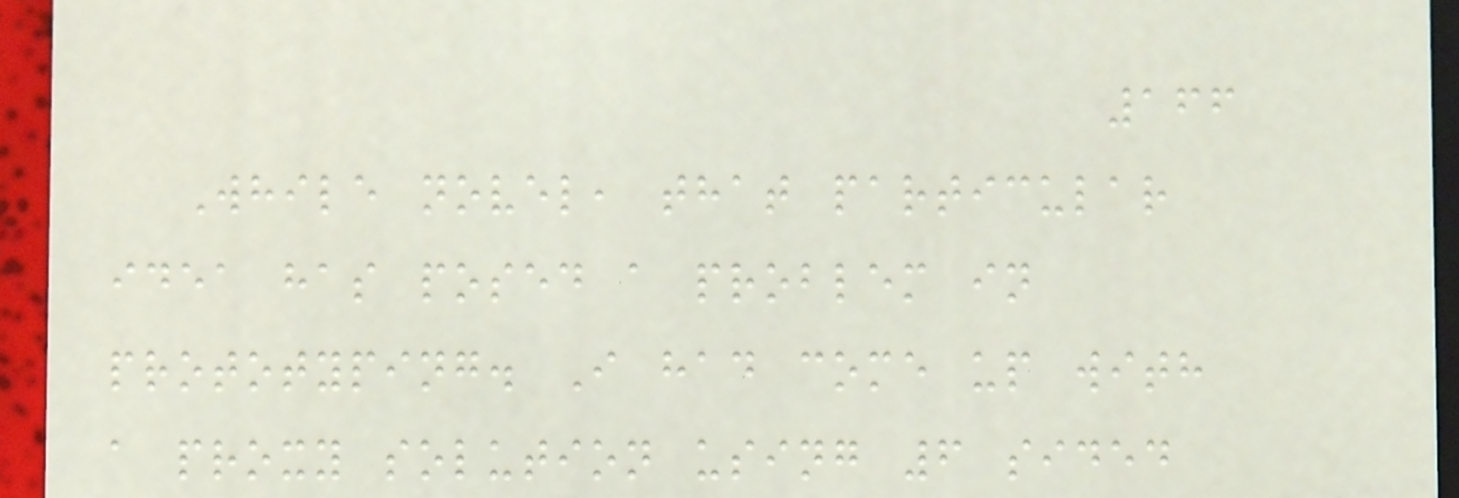166
While novel, that particular
idea has posed a problem in
prototyping. I had come up with
a proxy solution using 6 sided
